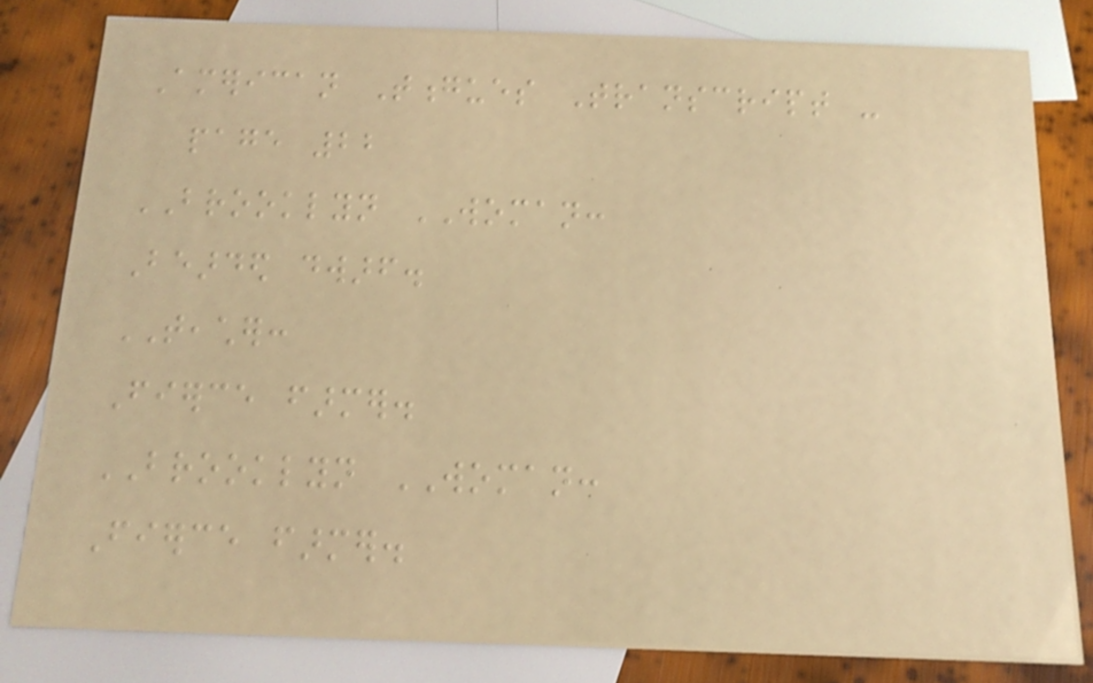American Tongues Transcript -
page 22
BROOKLYN WOMAN:
Bearded dwarf.
TEACHER:
Fierce farmer.
BROOKLYN WOMAN:
Fierce farmer.
